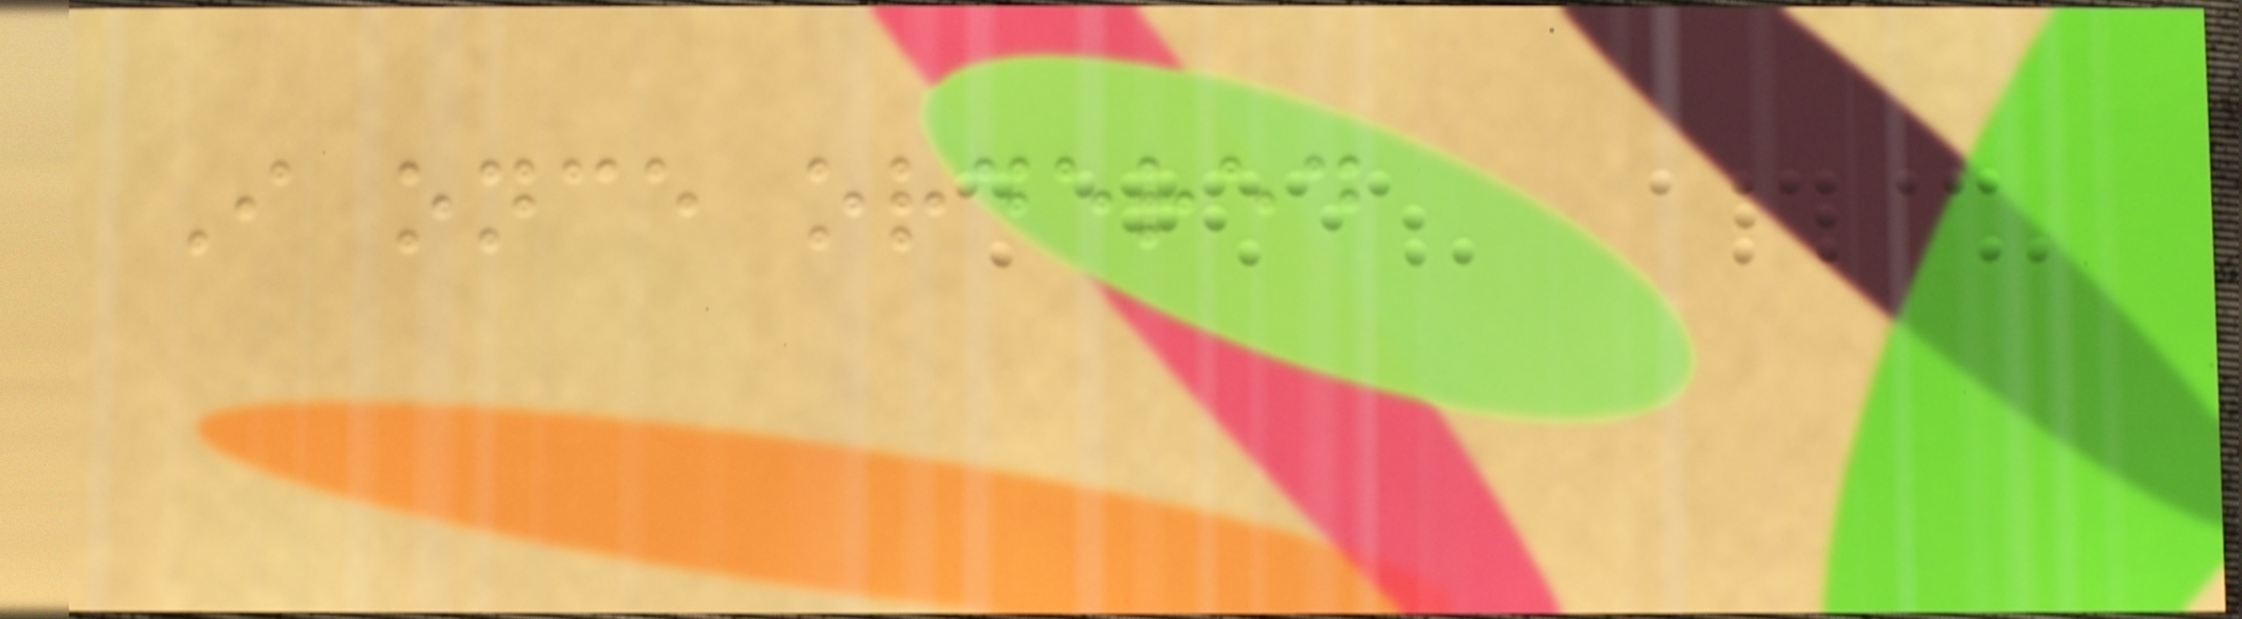I once ordered
